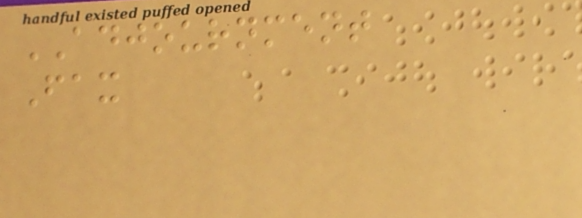ADJOURNMENT
Fax
